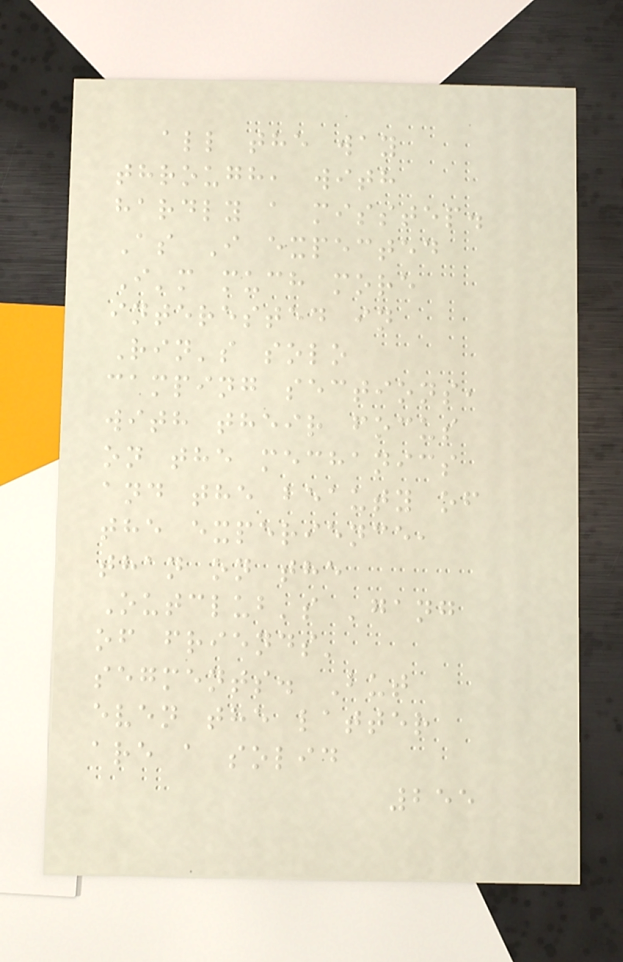all the way
through, with
hardly a misstep.
As I expected
I'm much more
interested in
Rin's solo
camping sections,
with their focus
on the mechanics
and the beauty of
the experience,
than on the
Outclub's 'gang
of friends'
segments. But
even the latter
are a solid
255
